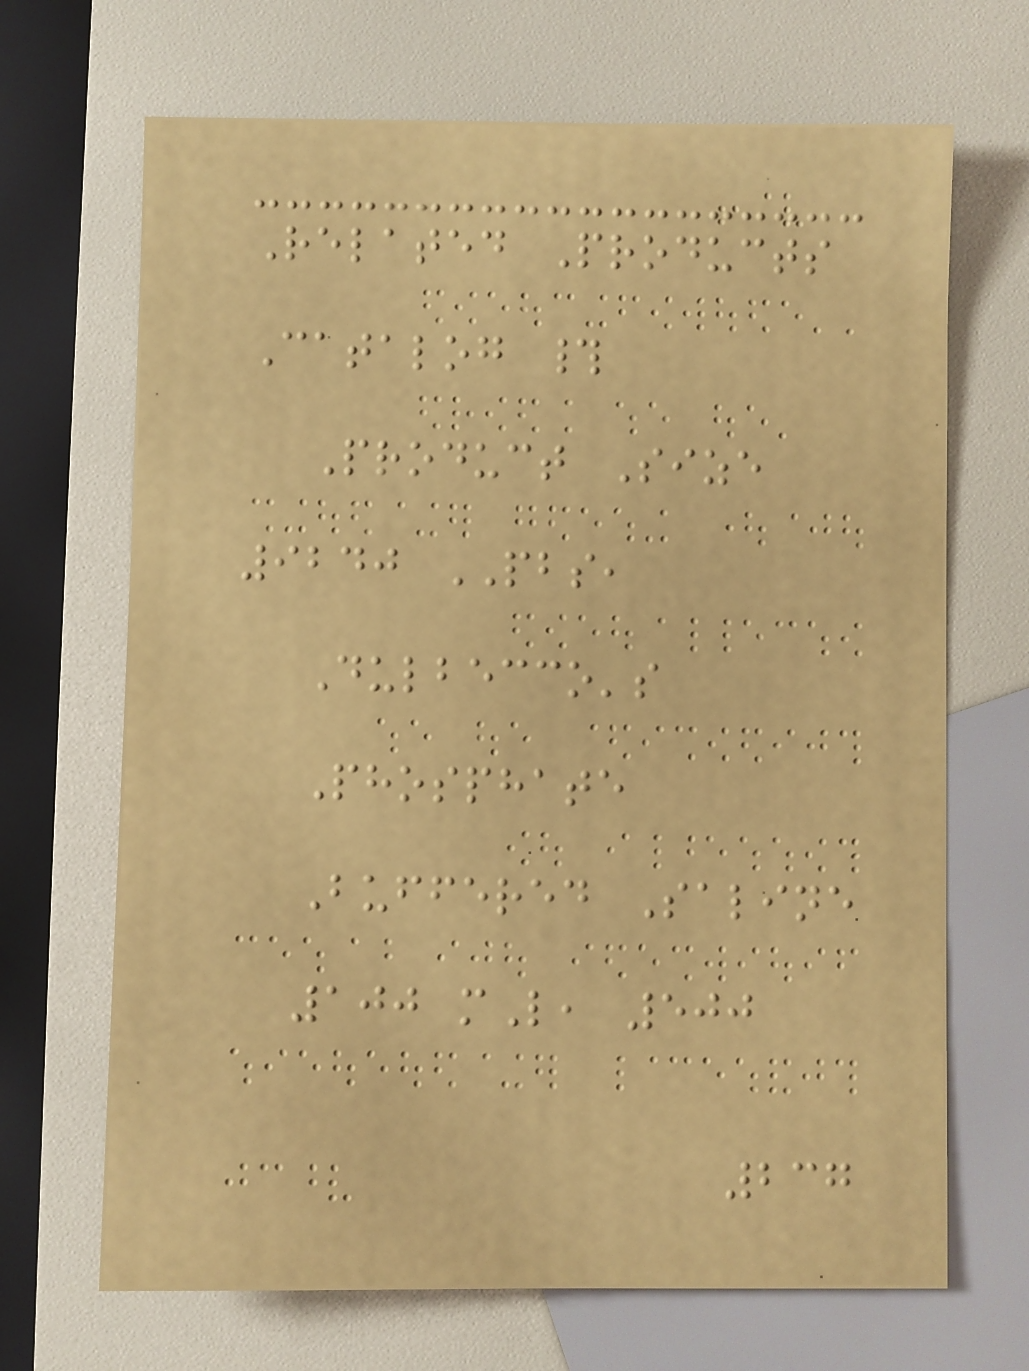Related Products
Catalog #
Product Size
9240 PBS,
Dulbecco's
Phosphate
Buffered Saline
100 mL, 500
237
